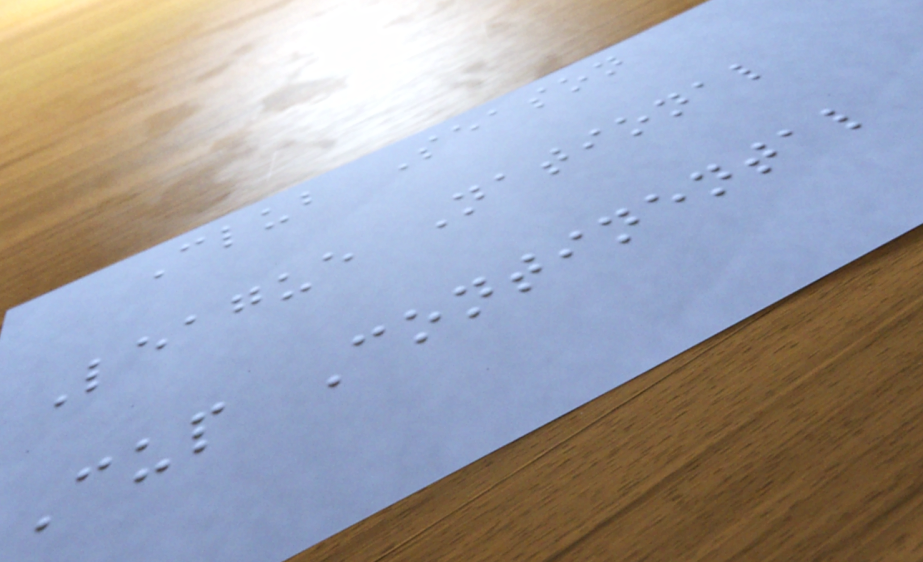Club Season
League National
Cup Continental
